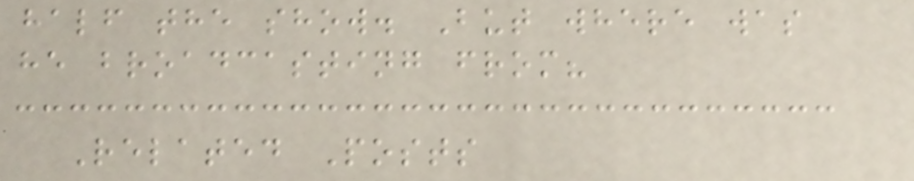half the show. But where was
he broadcasting from?
Related Posts
